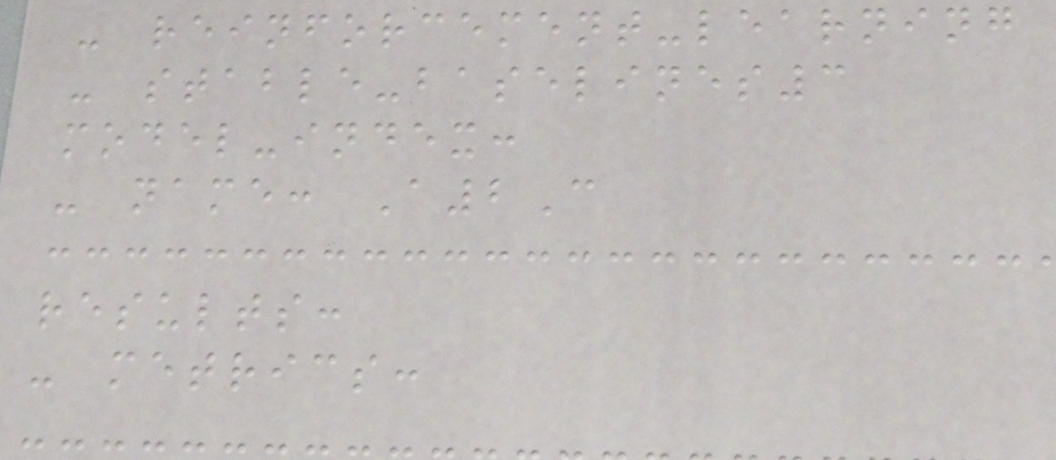- reinforcement-learning
- stable-baselines3
model-index:
- name: A2C
results:
- metrics:
